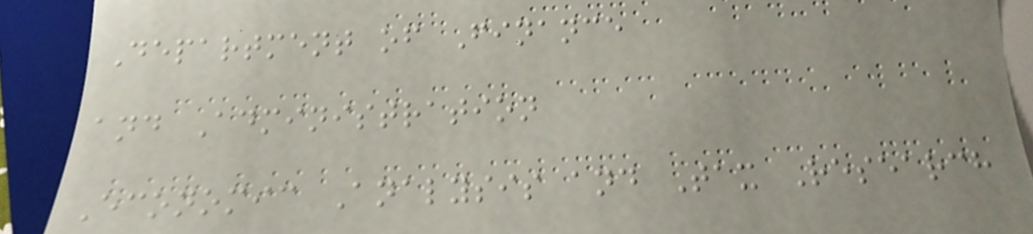Department of Finance
and Administration
Economic Analysis and Tax Research
